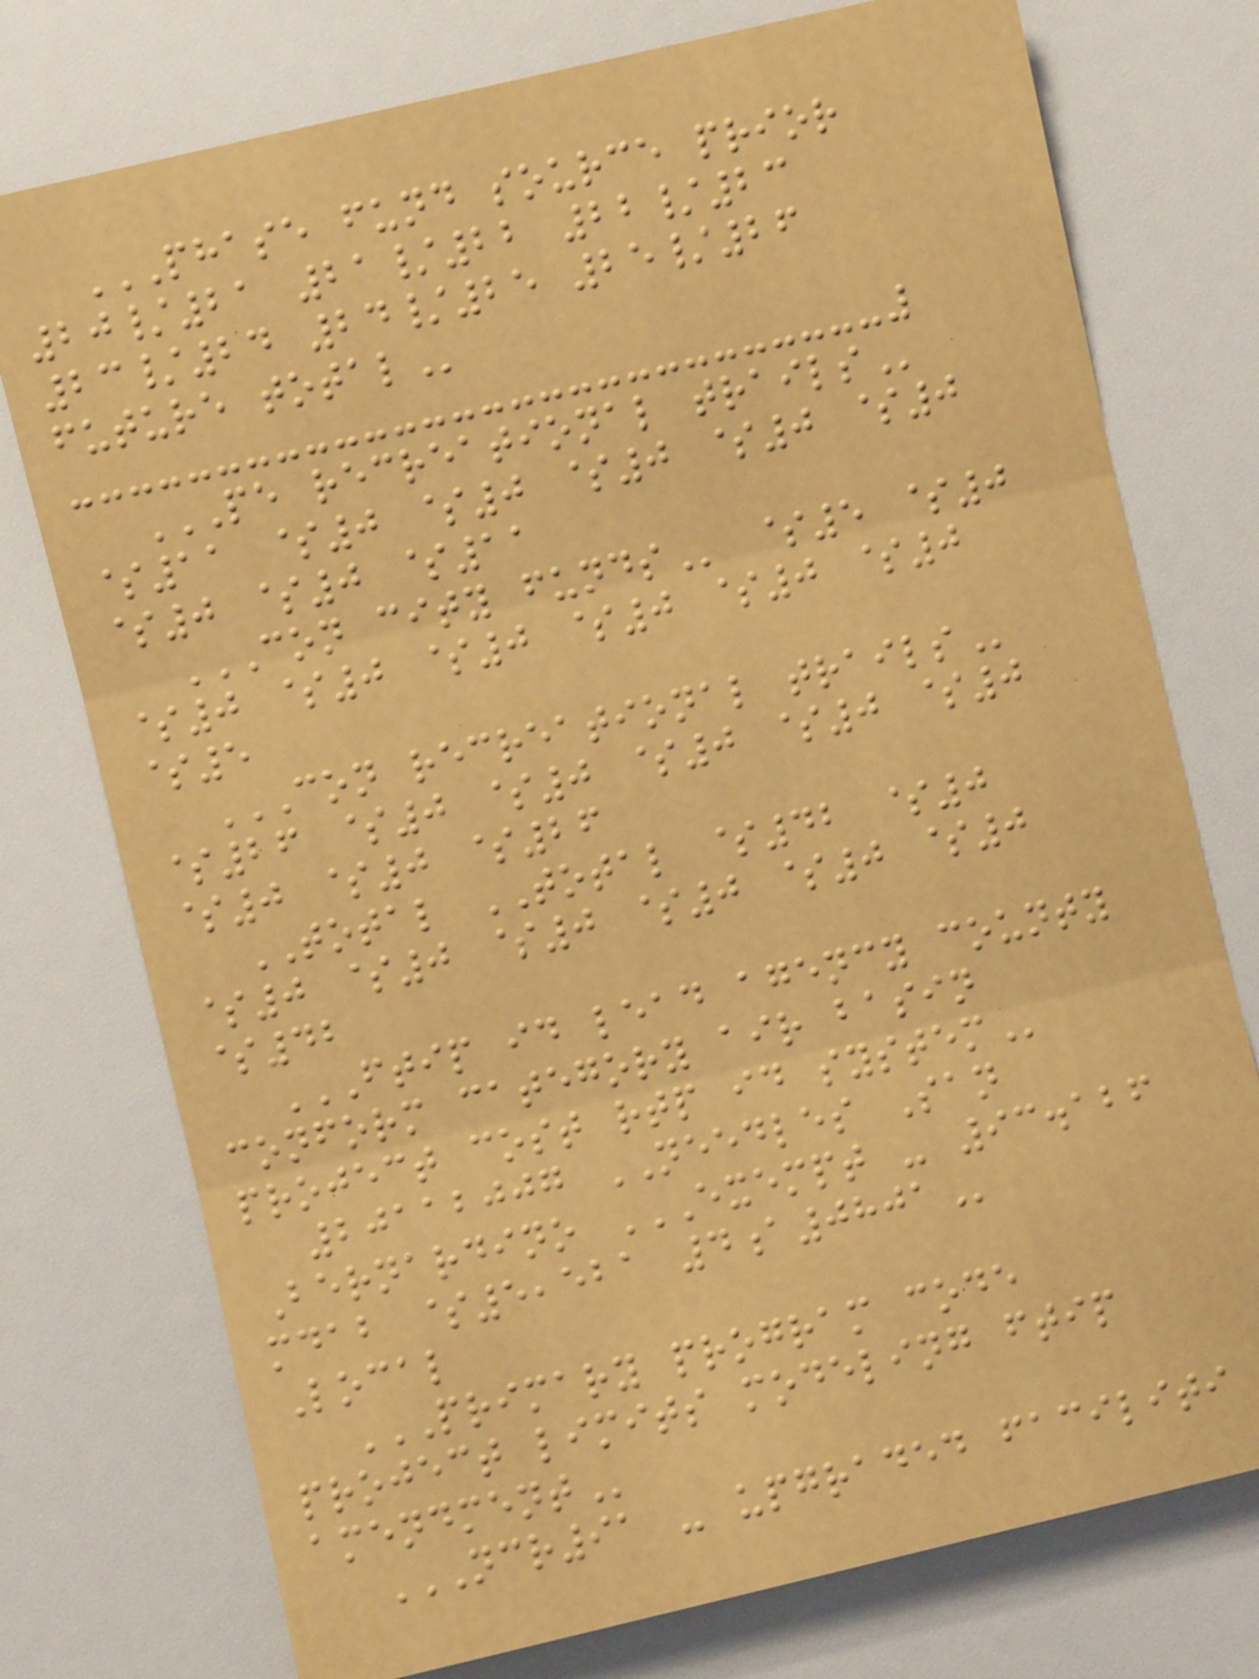PHASE FUND SOURCE PRIOR
20/21 21/22 22/23
23/24 24/25 25/26
FUTURE TOTAL
PE RECREATIONAL TRAILS
$11 $0 $0 $0 $0 $0
$0 $0 $11
CON CITY FUNDS $5 $0
$0 $0 $0 $0 $0 $0
$5
CON RECREATIONAL TRAILS
$26 $0 $0 $0 $0 $0
$0 $0 $26
TOTAL TOTAL $42 $0
$0 $0 $0 $0 $0 $0
$42
FTIP ID LEAD AGENCY COUNTY
CONFORM CATEGORY AIR BASIN
PROJECT COST RTP ID SYSTEM
20112007 NEEDLES San
Bernardino EXEMPT - 93.126
MDAB $5,521 4A0801
Local
PRIMARY PROGRAM CODE
PROJECT LIMITS MODELING FTIP
AMENDMENT
NCR91 - UPGRADED FACILITI
